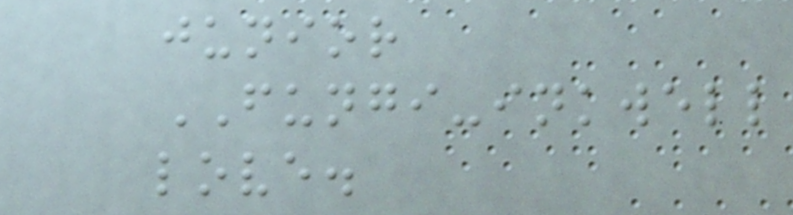junior
FUNGI-inkwell
love.
